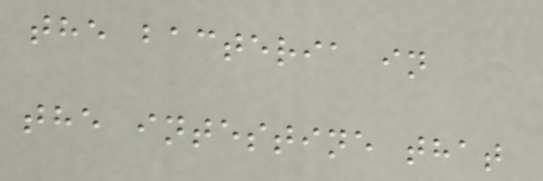the bacteria in
the intestine that
